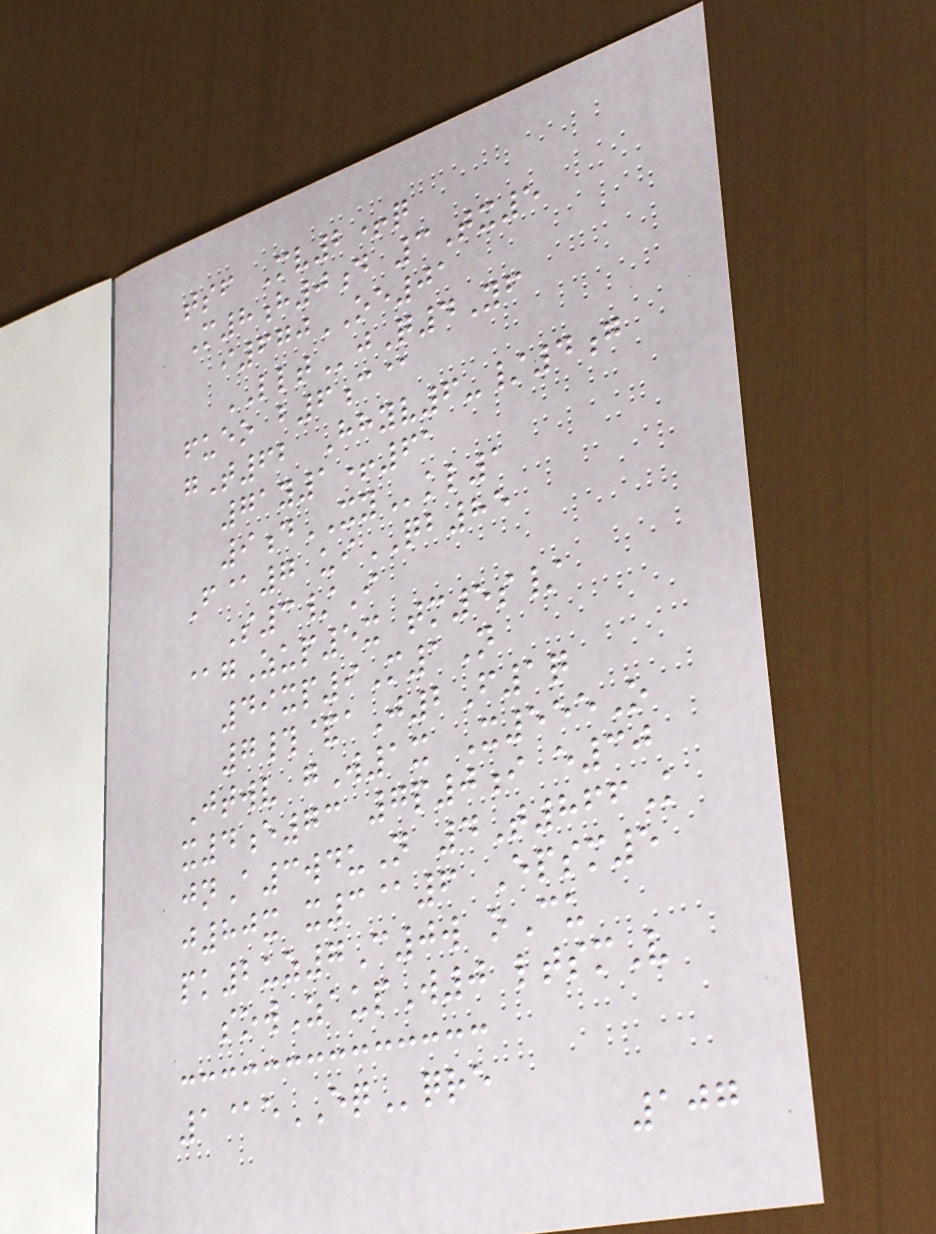tsf Mv2+q
M8h0d 3Tx5
i670OE01
LLTjQ4Yf
fueo b6c@
gT62 Hhyv6-/4g
71y1+61
9dXYkl1
F@7 uiQB85
S3/I
@gZup5x tm5s/
49xp9M1N
7#&aJ2F1q
Jtwv gW1x X555O
x4e73 7p0i e30
jnA3wduN 4T866K
j80x x3@6 Epsm5
pk2uz7C0w oCu
sowZaupW0 ltsmV
1@eEQqre
107
